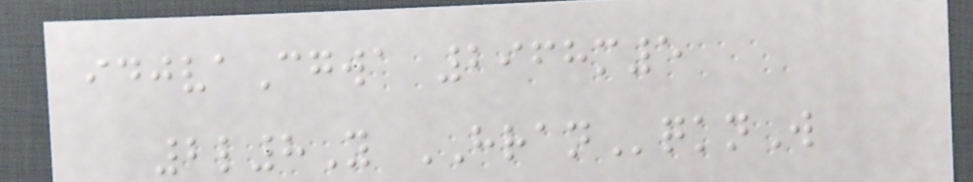idjvaCgwa 2968m5
2l8Y HRANqknW
